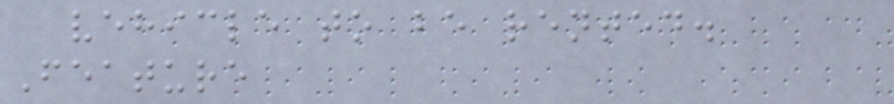vehicle to be rented.
Feature
